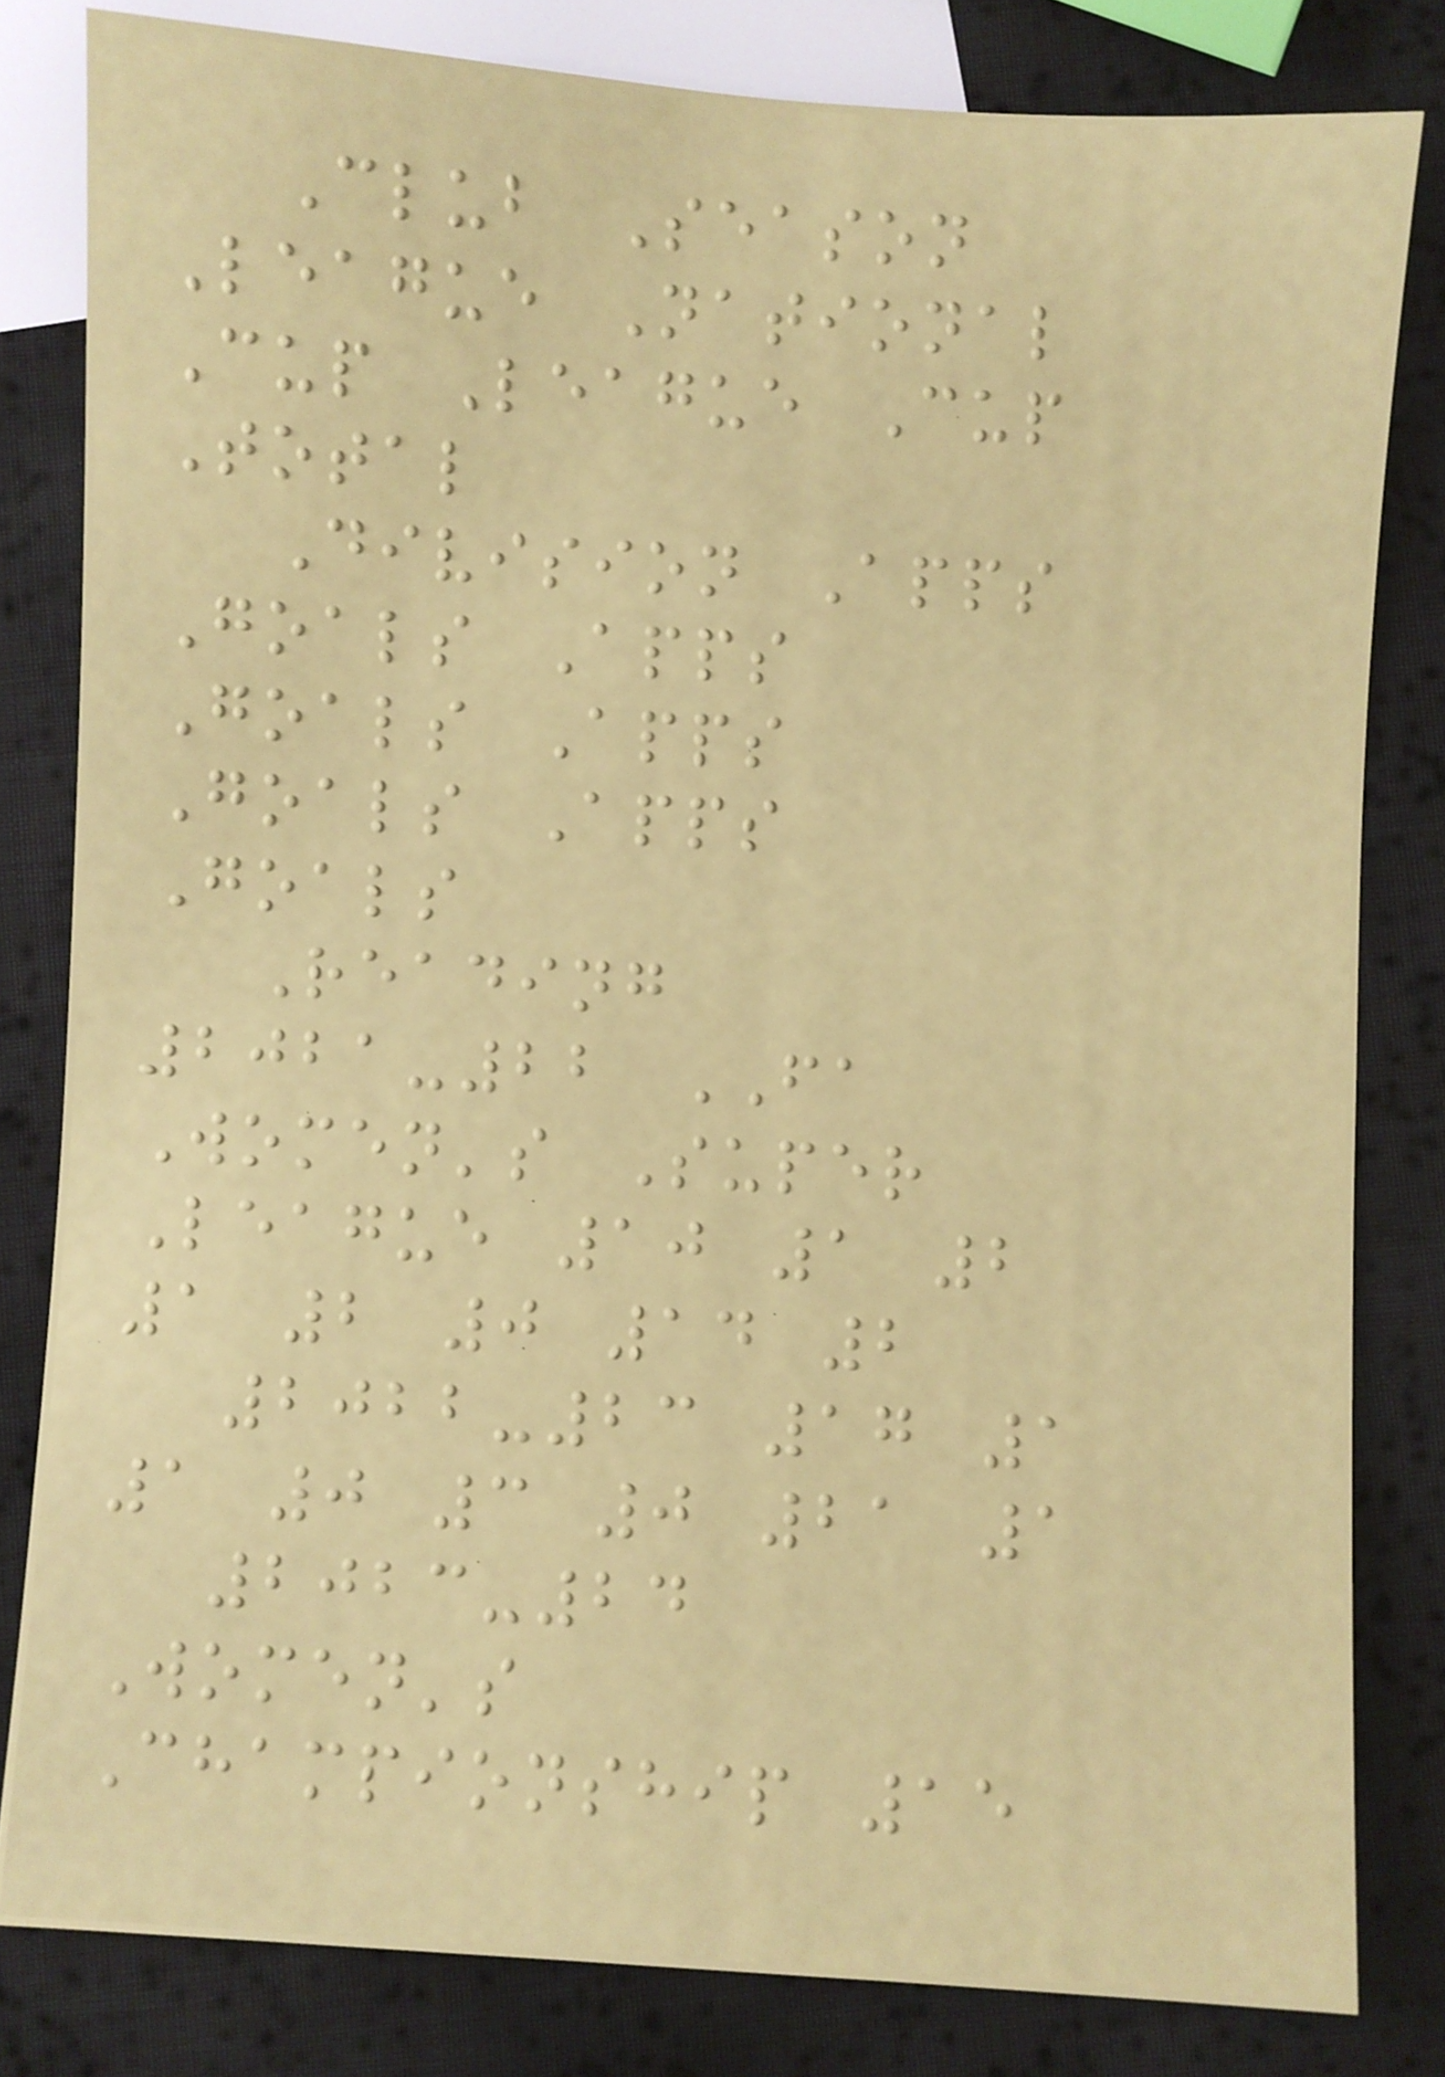Club Season
League National
Cup League Cup
Total
Division Apps
Goals Apps
Goals Apps
Goals Apps
Goals
Reading
2021-22 FA
Women's Super
League 10 1 2
1 2 0 14 2
2022-23 17 1
1 0 3 0 21 1
2023-24
Women's
Championship 15
